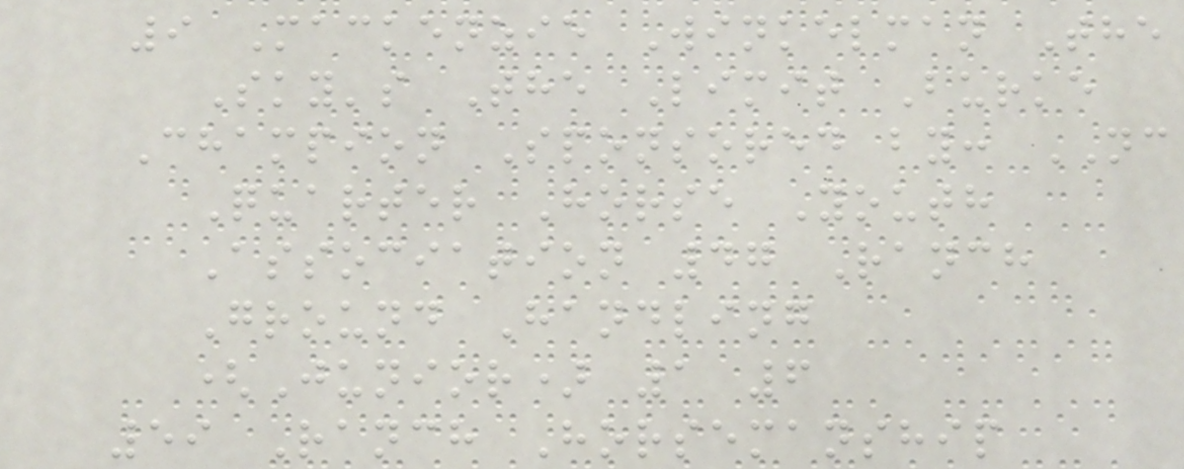9 Mackenzie Winkelman The
Sky's The Limit Burke
Champion Sponsored by: NC
Quarter Horse Youth
Association 47 Ranch
Ground Handling
(Junior) 1 6
59 Ranch Horsemanship
